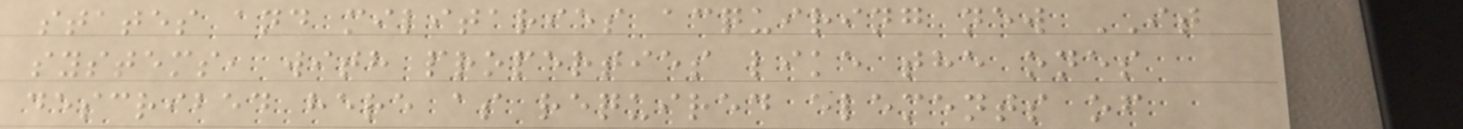states and militaries acquiring new IT
systems, with properties like the ones
described here as required elements of
